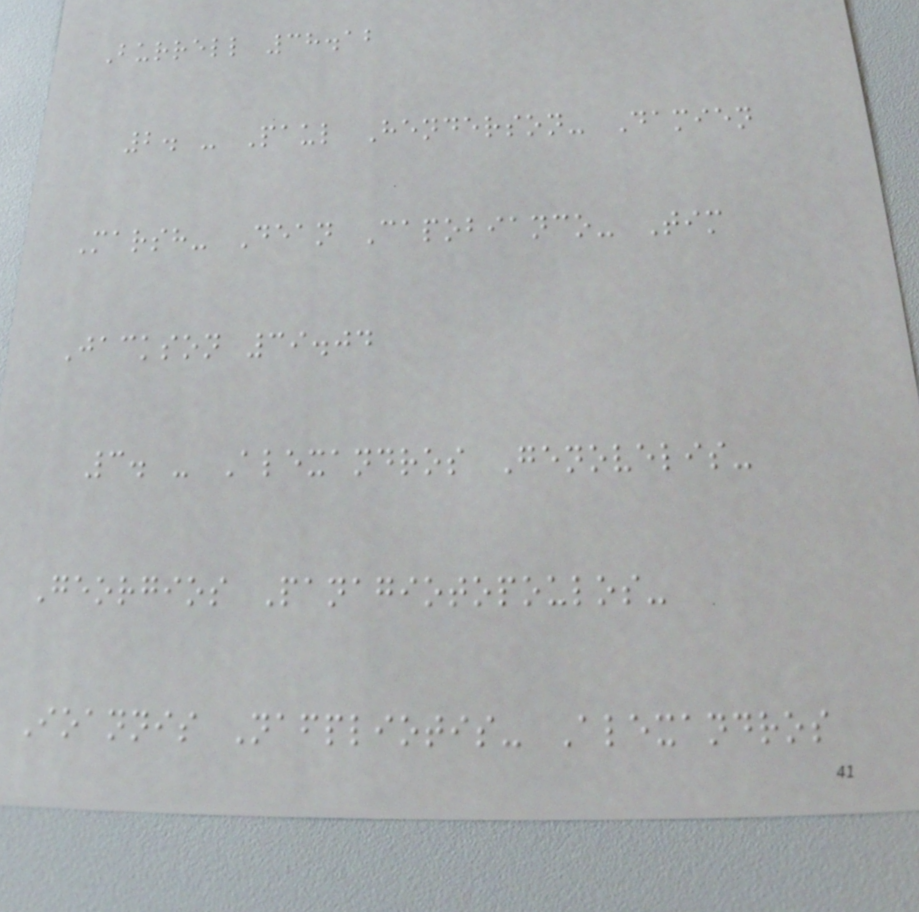Burrell 38.12
2. - Paul Henderson- Damien
Marsh- Dean Capobianco- Tim
Jackson 39.04
3. - Alexandros Genovelis-
Georgios Panagiotopoulos-
Ioannis Nafpliotis- Alexandros
